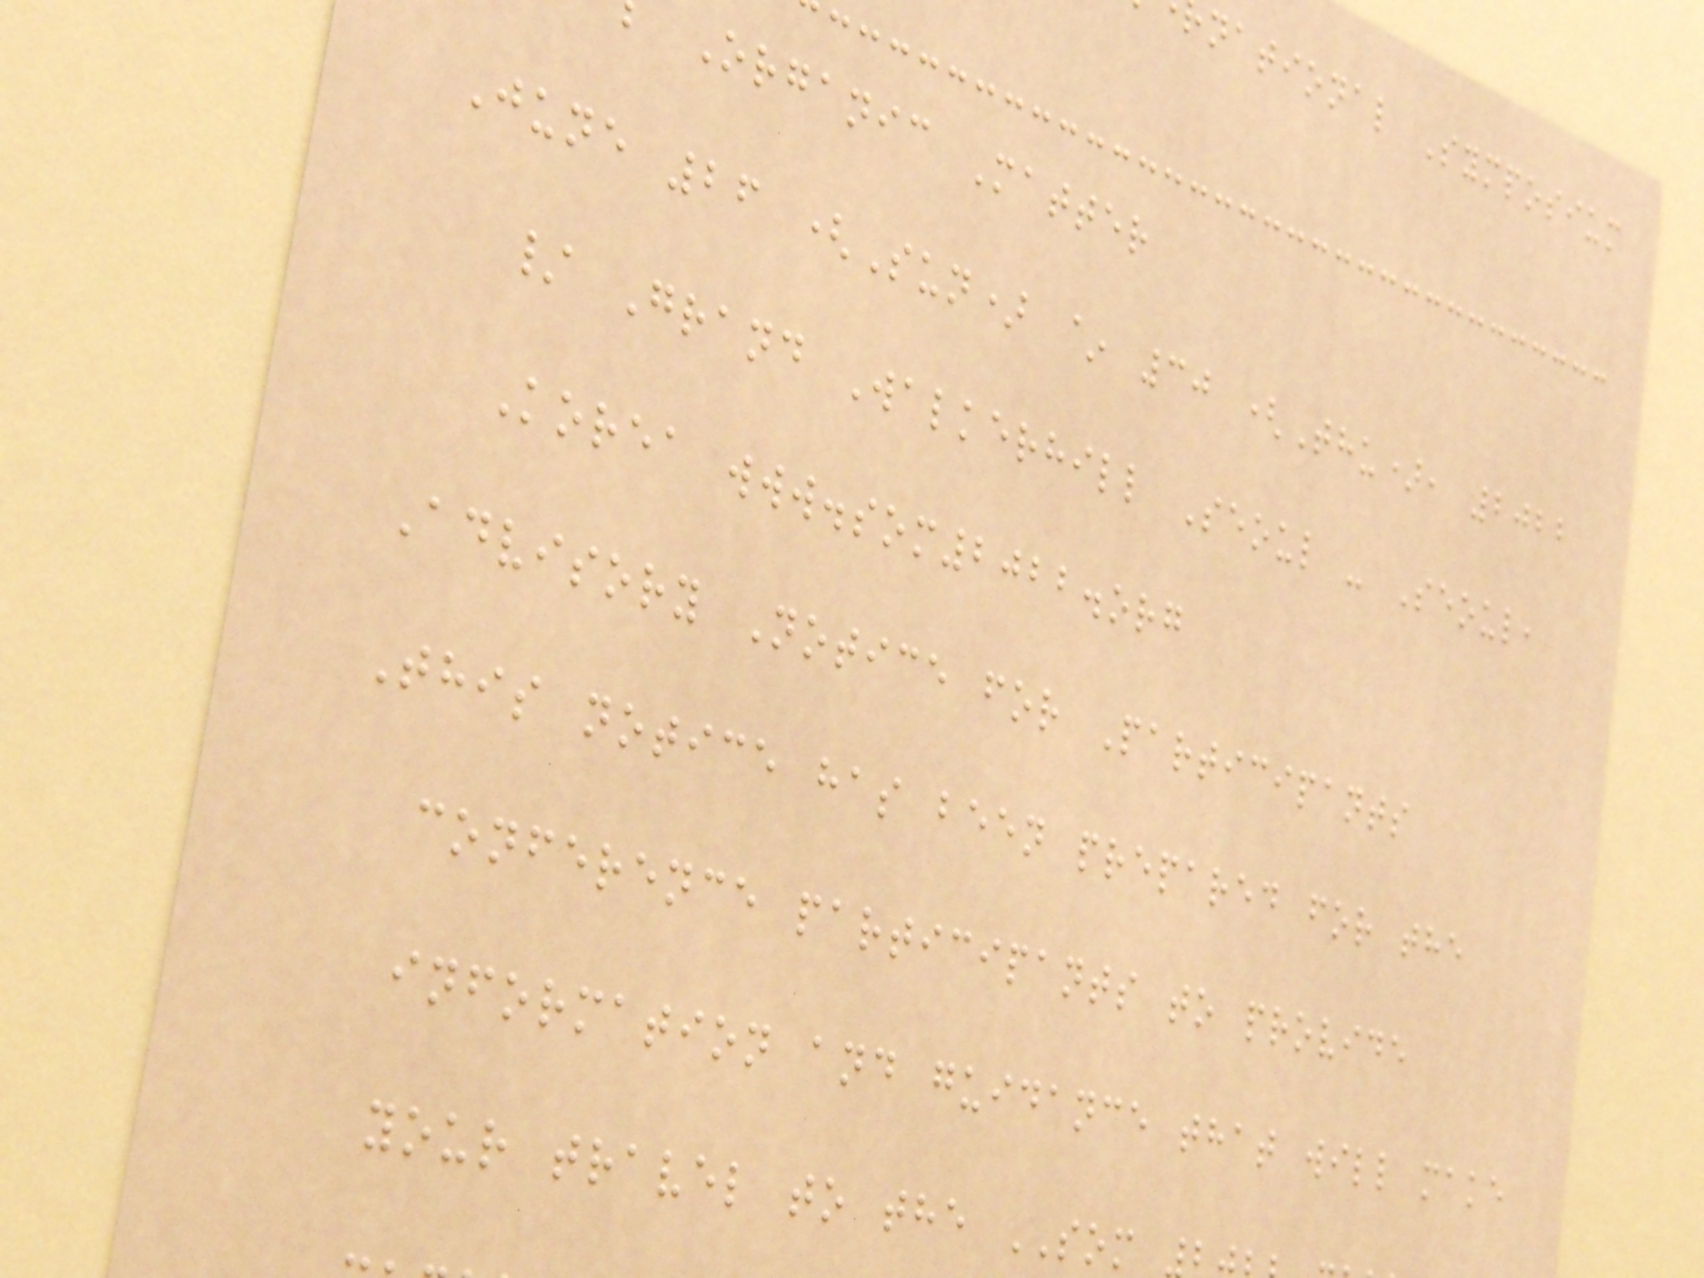national Symposium
Organic Matter
June 26 (Sun) ~ 30 (Thu), 2022
/ Grand Walkerhill Seoul - Seoul,
Korea www.som2022.org
Advisory Notice for Participants
This notice has been prepared for the
conference participants to provide
information and guidance that will make
your travel to the SOM
